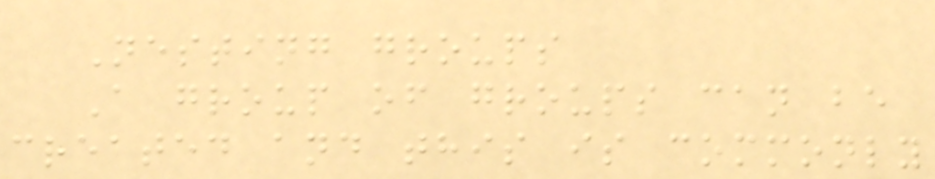Nesting groups
A group of groups can be
created and this is commonly
